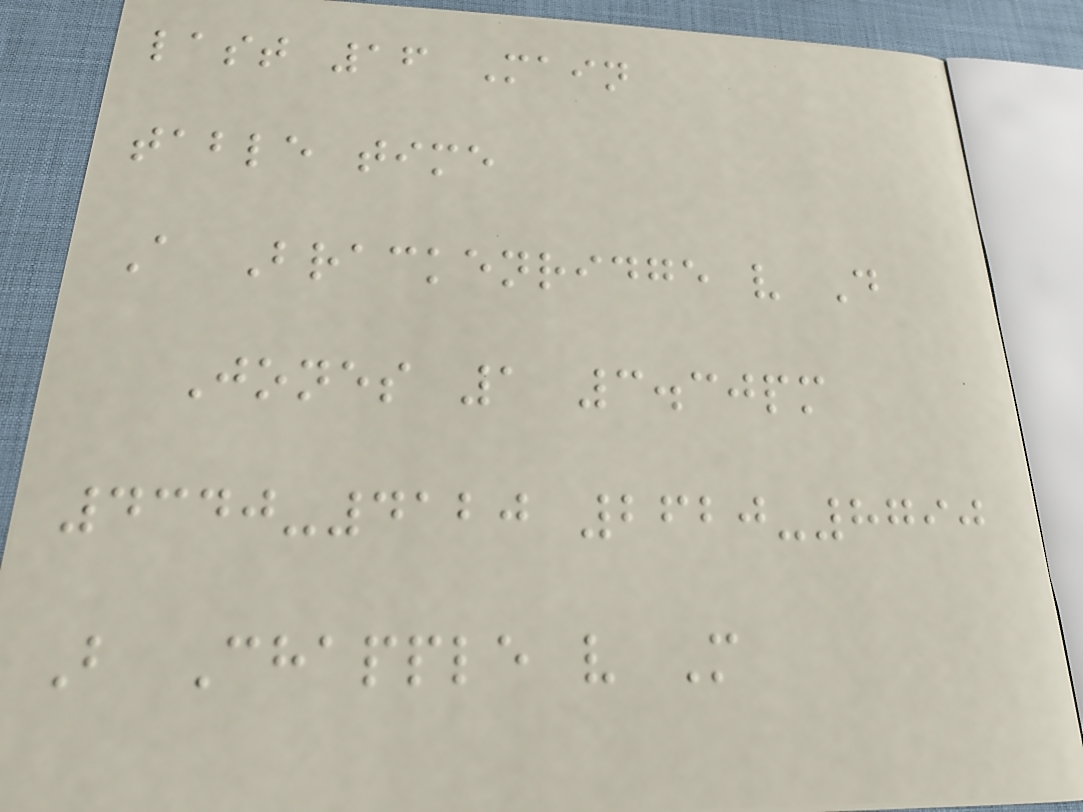last 16 Main
table time
A Brackenridge v D
Jones 1 3.30pm
4340-4120 2620-8790
B Chapple v M
